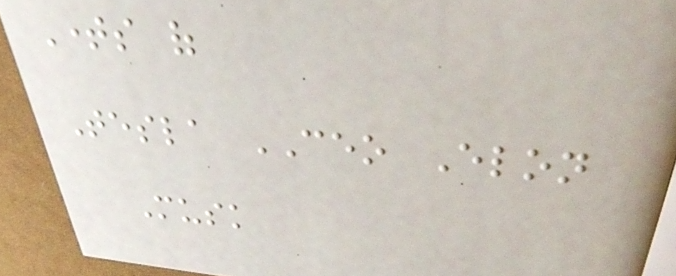Times of
Tesla CEO Elon
Musk
